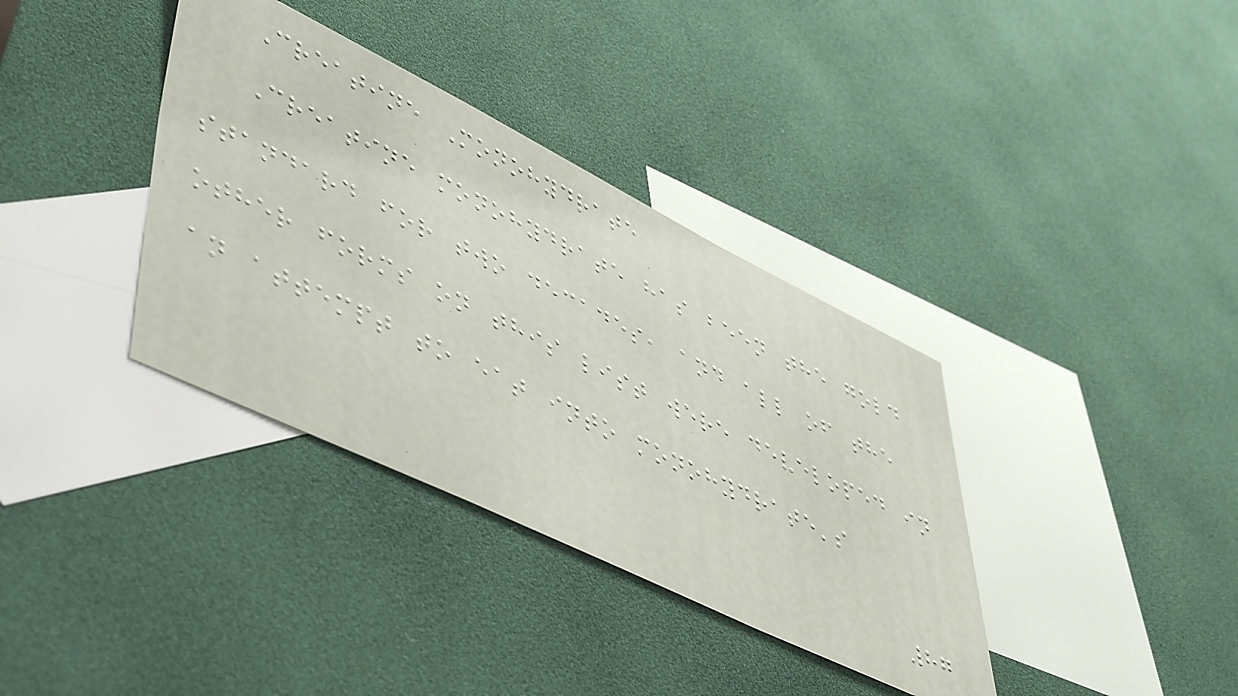Creatine Monohydrate
Creatine monohydrate has been the gold
standard for two decades, and all of the
other forms on this list were developed in
an attempt to eat into monohydrate's
87
